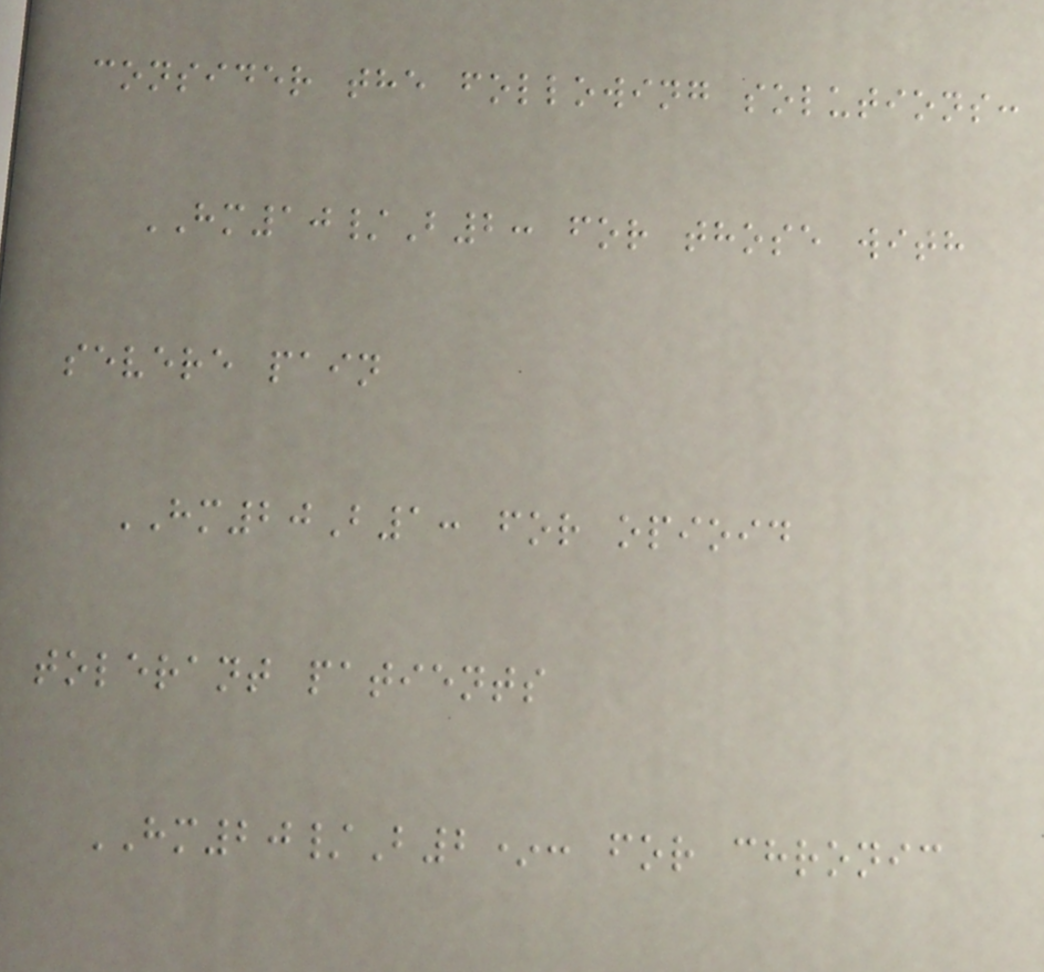consider the following solutions:
HM10/B2: for those with
severe pain
HM20B1: for opioid
tolerant patients
HM20/B2*: for chronic
